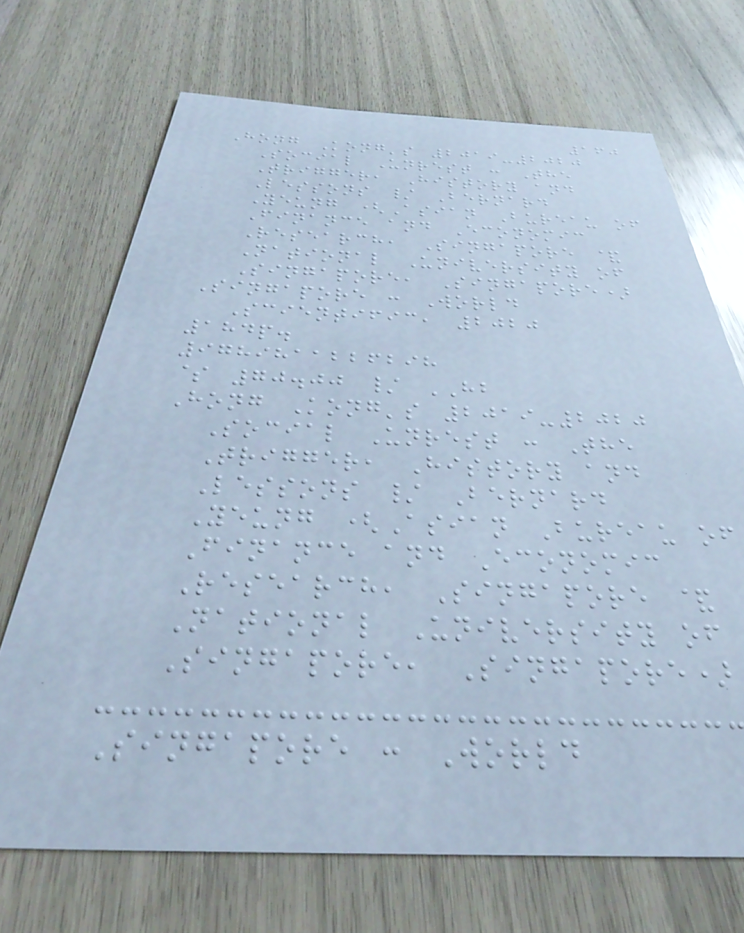160
Hong Kong's 2019-2020
Social Unrest : The
Trigger, History and
Lessons / Bernard
Yeung (Asian Bureau of
Finance and Economic
Research, Singapore &
National University of
Singapore, Singapore)
Singapore : World
Scientific, 2020
184p.
9789811226298
$ 70.00 / HB
Hong Kong's 2019-2020
Social Unrest : The
Trigger, History and
Lessons / Bernard
Yeung (Asian Bureau of
Finance and Economic
Research, Singapore &
National University of
Singapore, Singapore)
Singapore : World
